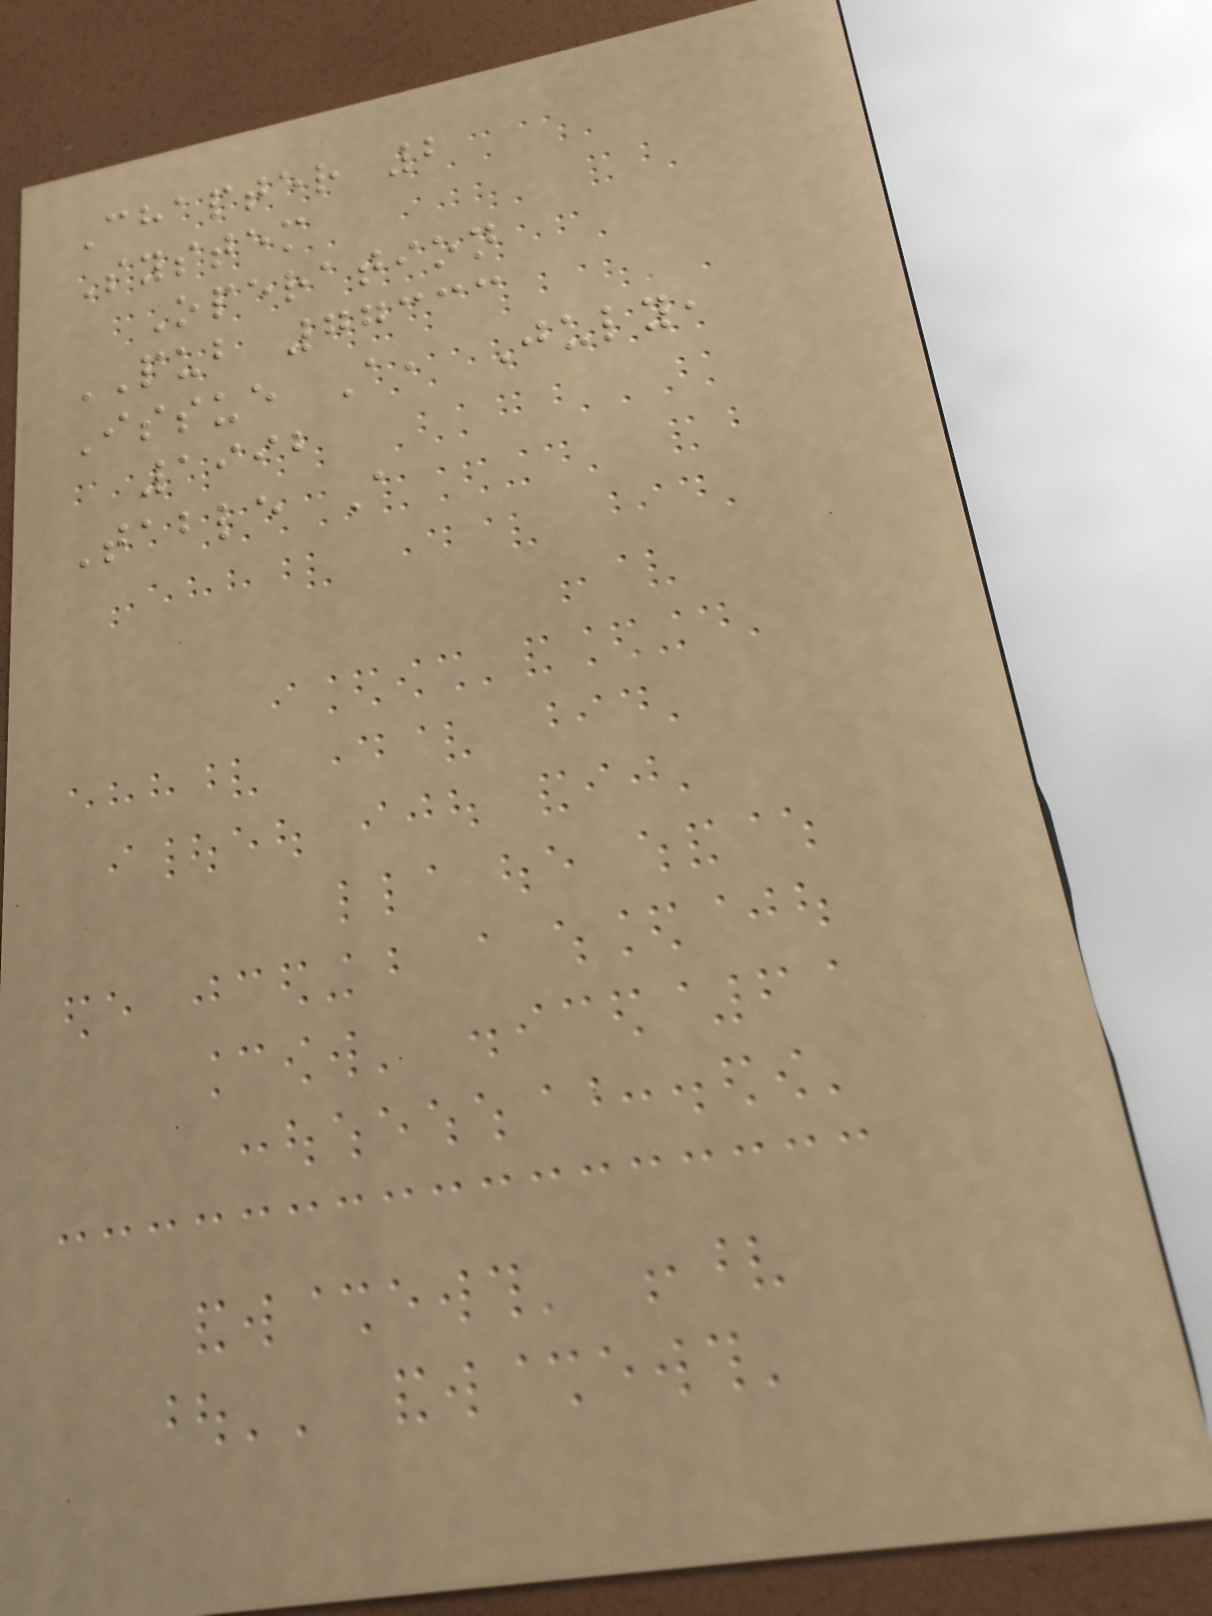Chapter 2
System
Operation
PUB 77333
Issue A, July,
1992
Table A
